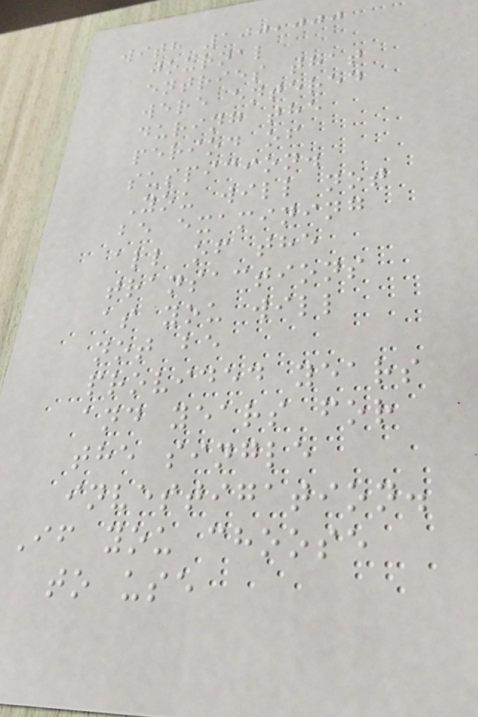with 100,000
journal
entries that
were entered
during the
period of
suspicion.
You will not
be examining
all of the
transactions
as you will
not be
provided years
and years for
the single
investigation.
If you choose
to use
